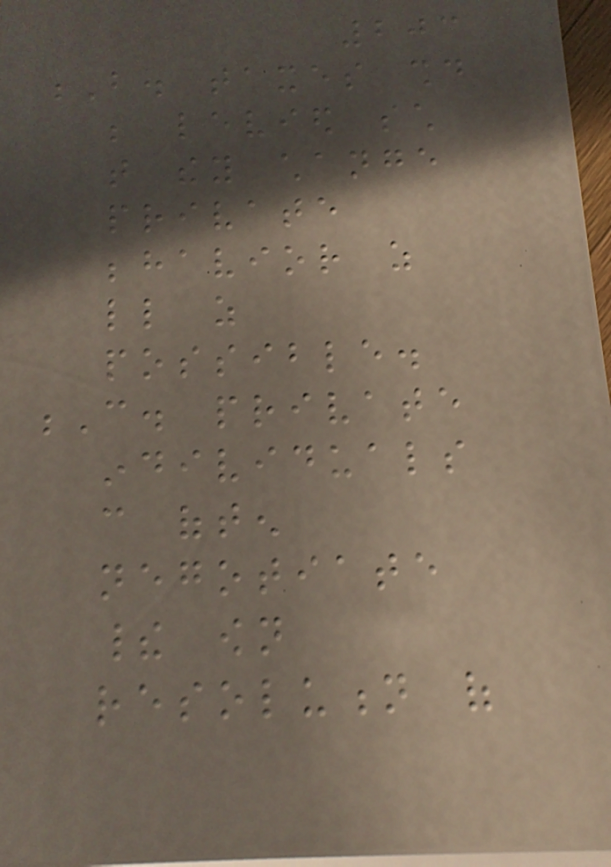203
B. taxes should
be levied such
that they change
private
behavior as
little as
possible.
C. private
individuals
can often
negotiate
their own
resolution of
